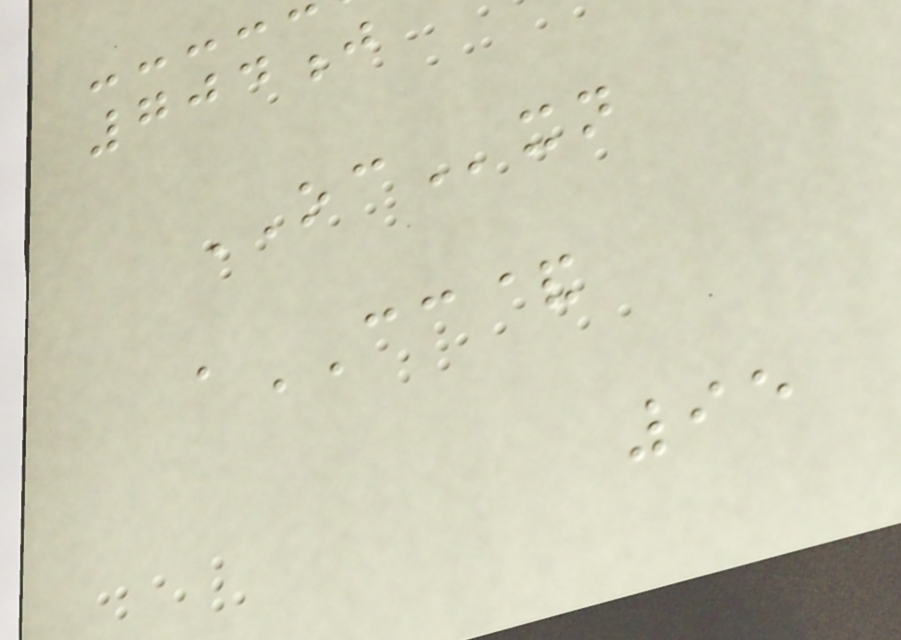704j
OCxn
aCC&
95
